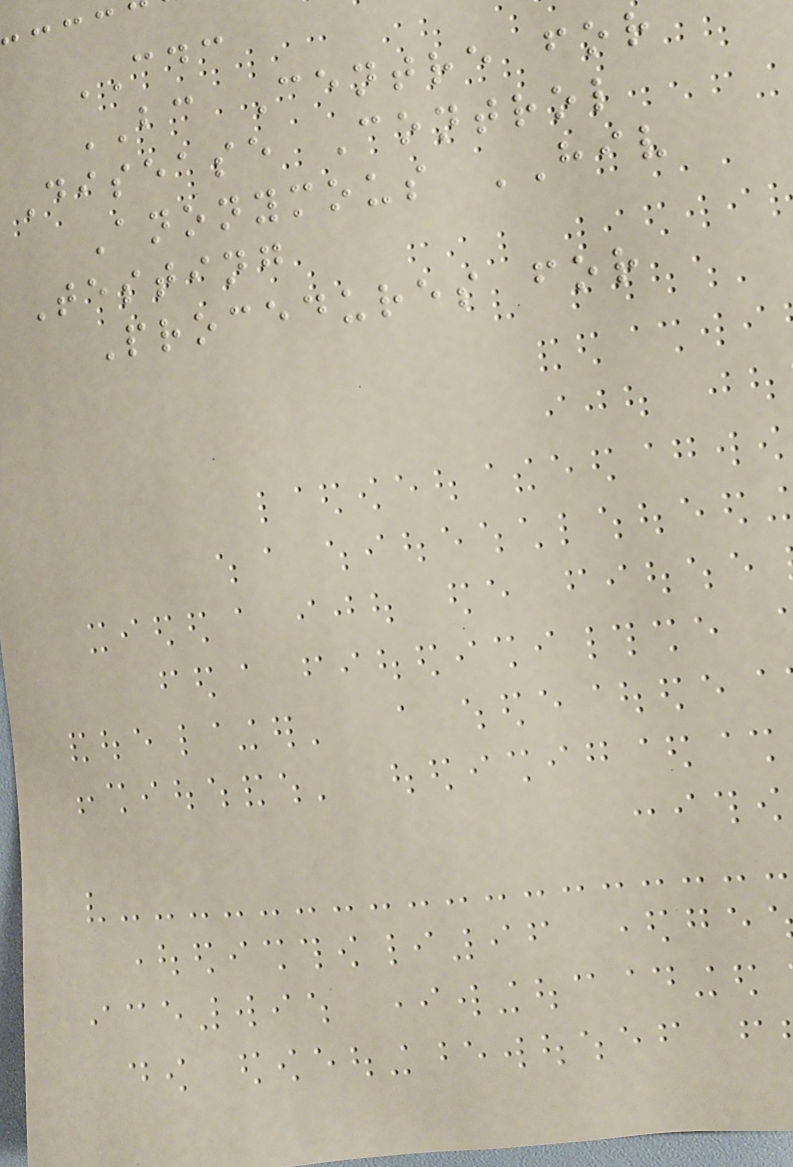CDC
BC Centre for
Disease Control
Anonymous HIV
Testing
Procedures for
